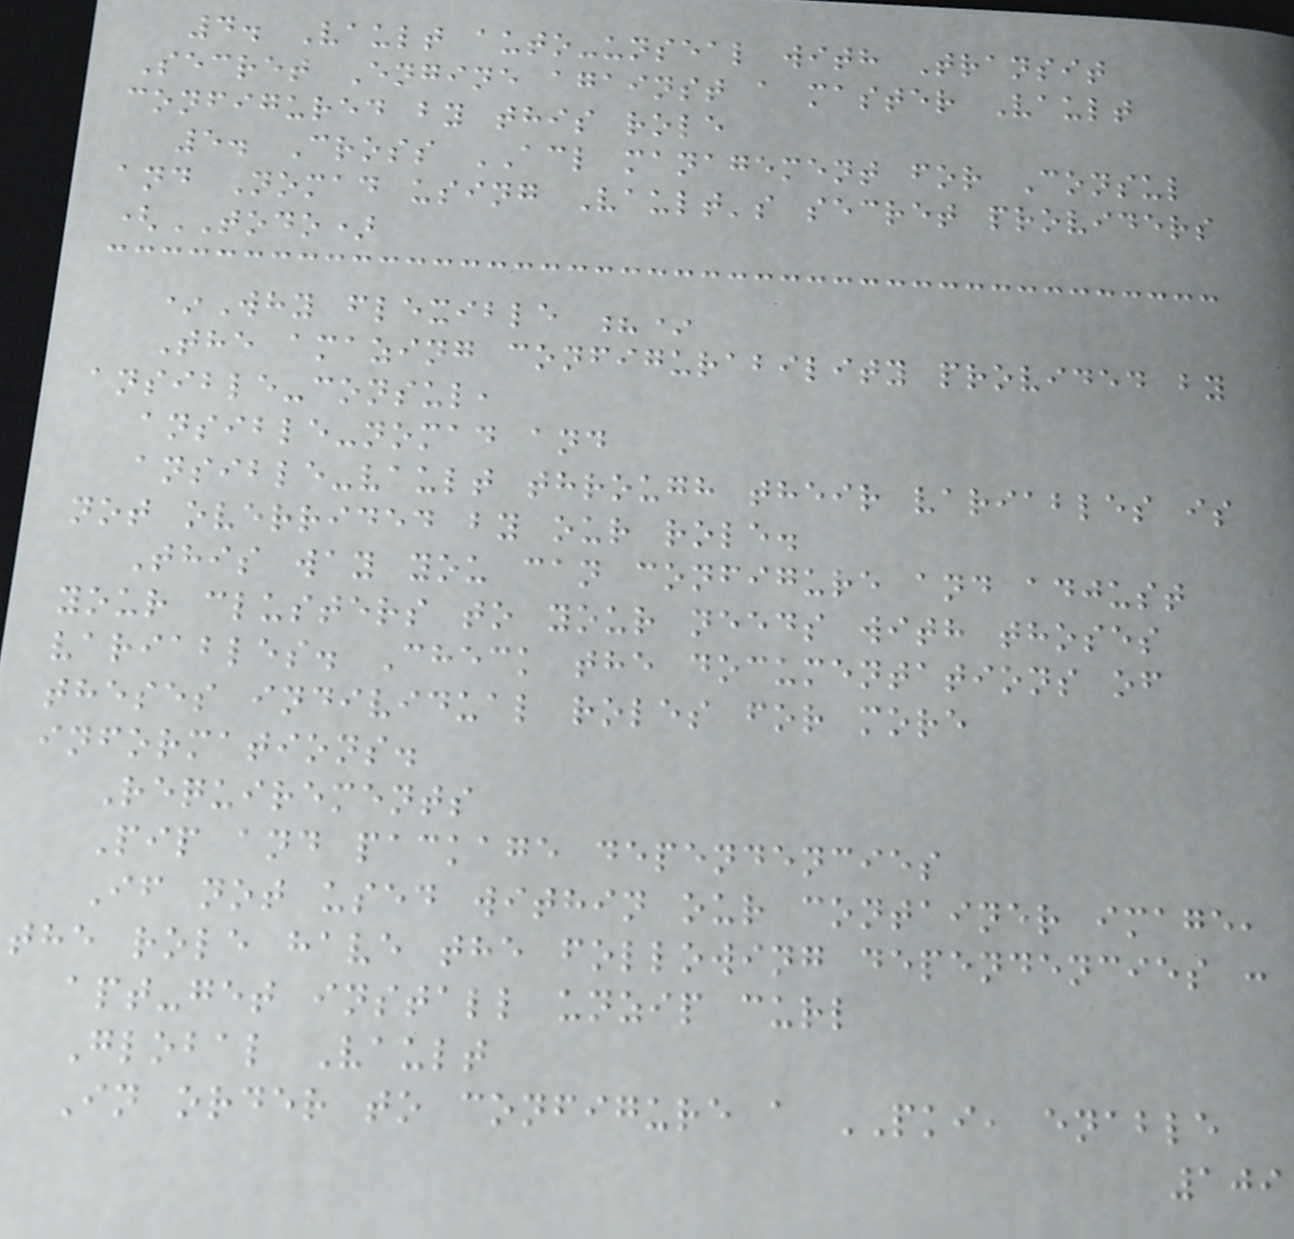4. Vault auto-unseal with Transit
Secret Engine against a master Vault
configured by this role
5. Cross ACL management for Consul
and Nomad using Vault's secret providers
(TODO)
*Why flexible ?*
The amazing configurability provided by
ansible-consul,
ansible-nomad and
ansible-vault through their variables is
not overrided by our role.
This way you can configure and adjust
your clusters to your needs with thoses
variables. Check the documentations of
theses individual roles for more
informations.
Requirements
Pip and package dependencies
If not used within our container image,
the role have the following dependencies :
apt-get install unzip curl
Global Vault
In order to configure a PKI, enable
109
